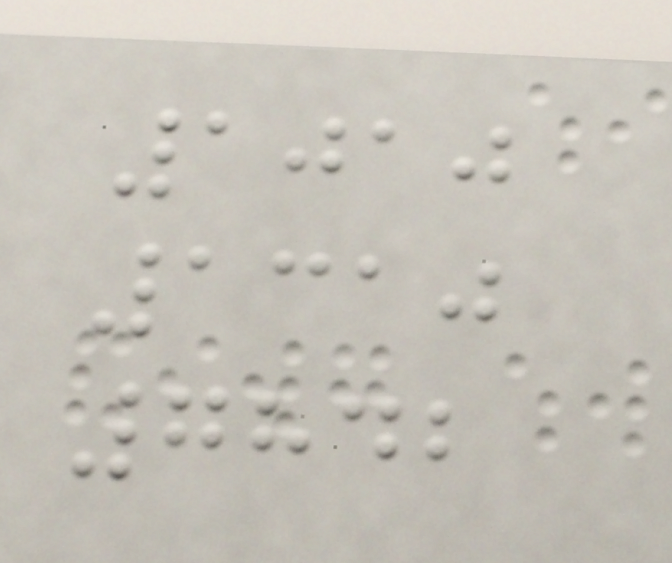1010
1310
7842
